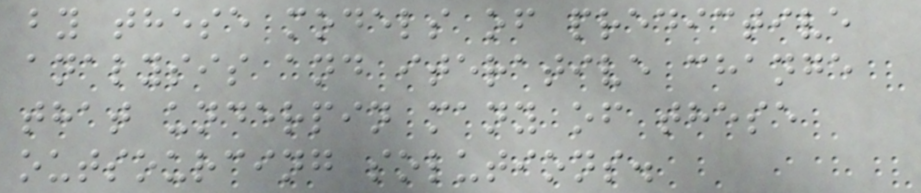by these models of predictive
analysis and iterative change
that underpin many of these
outsourcing solutions.
